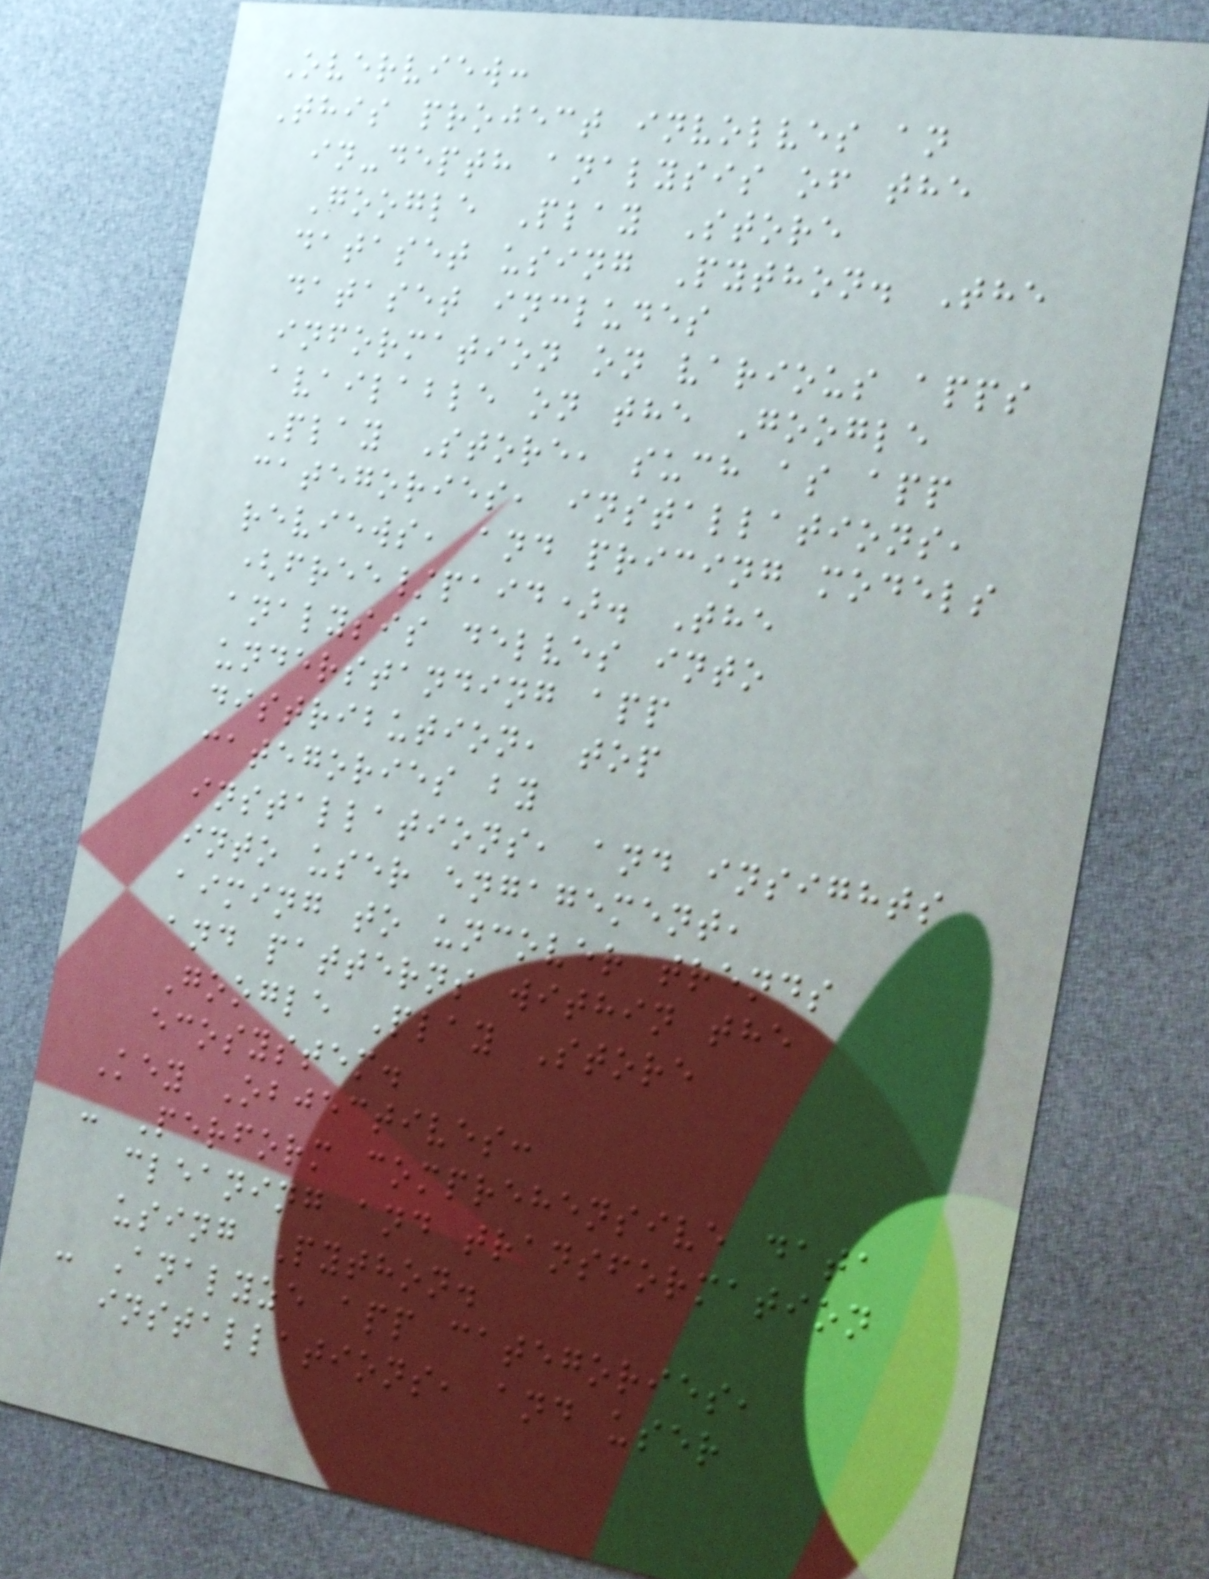Overview:
This project involves an
in-depth analysis of the
Google Play Store
dataset using Python. The
dataset includes
information on various apps
available on the Google
Play Store, such as app
categories, installations,
reviews, and pricing models
(free/paid). The
analysis delves into
understanding app
distribution, top
categories by
installations, and insights
into user engagement,
aiming to uncover trends
and patterns within the
Google Play Store
ecosystem.
Key Objectives:
- Perform comprehensive data
cleaning and transformation
using Python.
- Analyze app categories,
installations, and user
